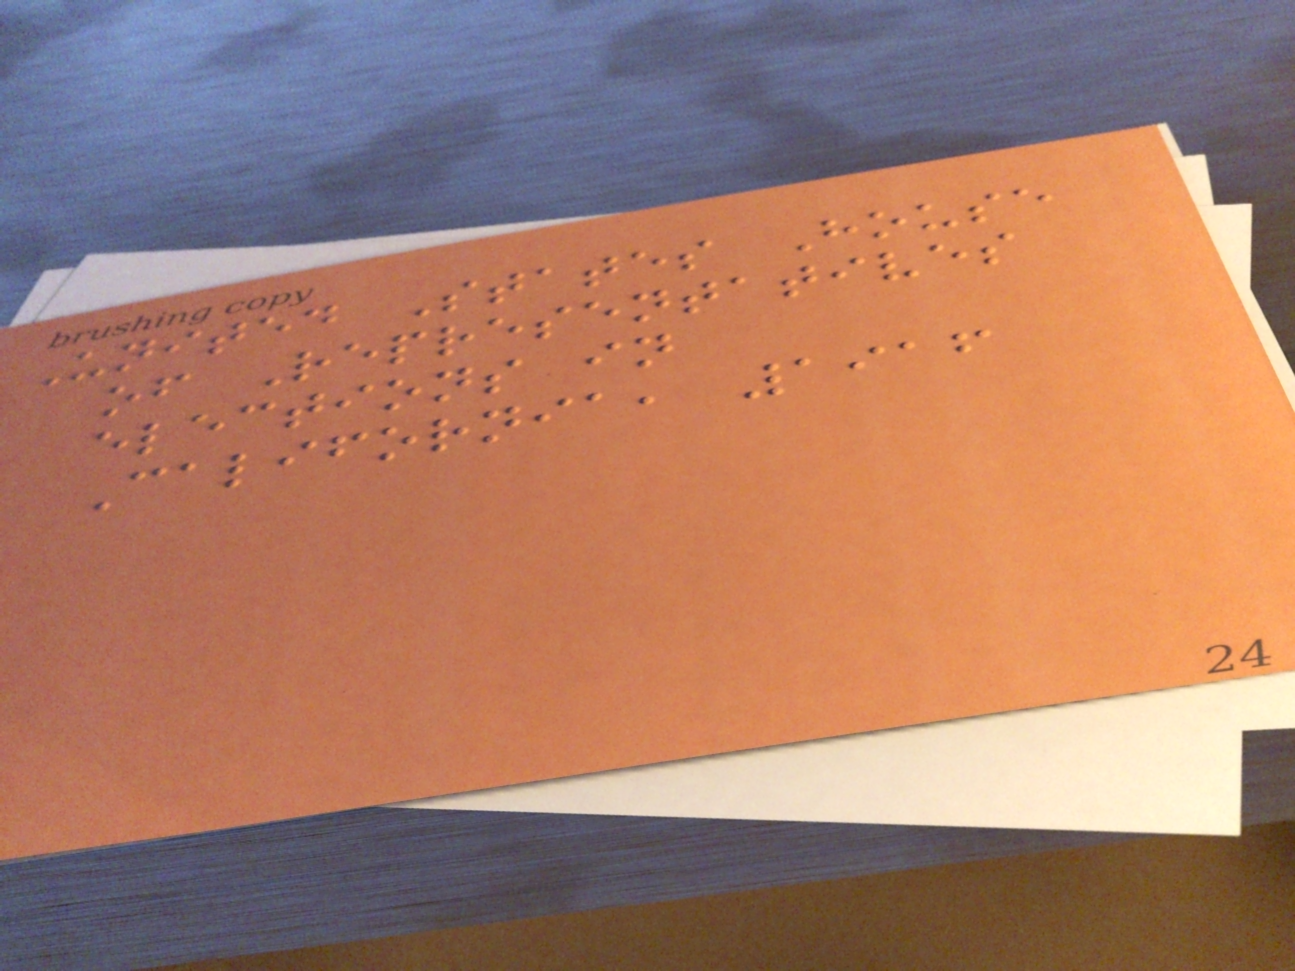United States House
of Representatives
elections in
California, 1916
